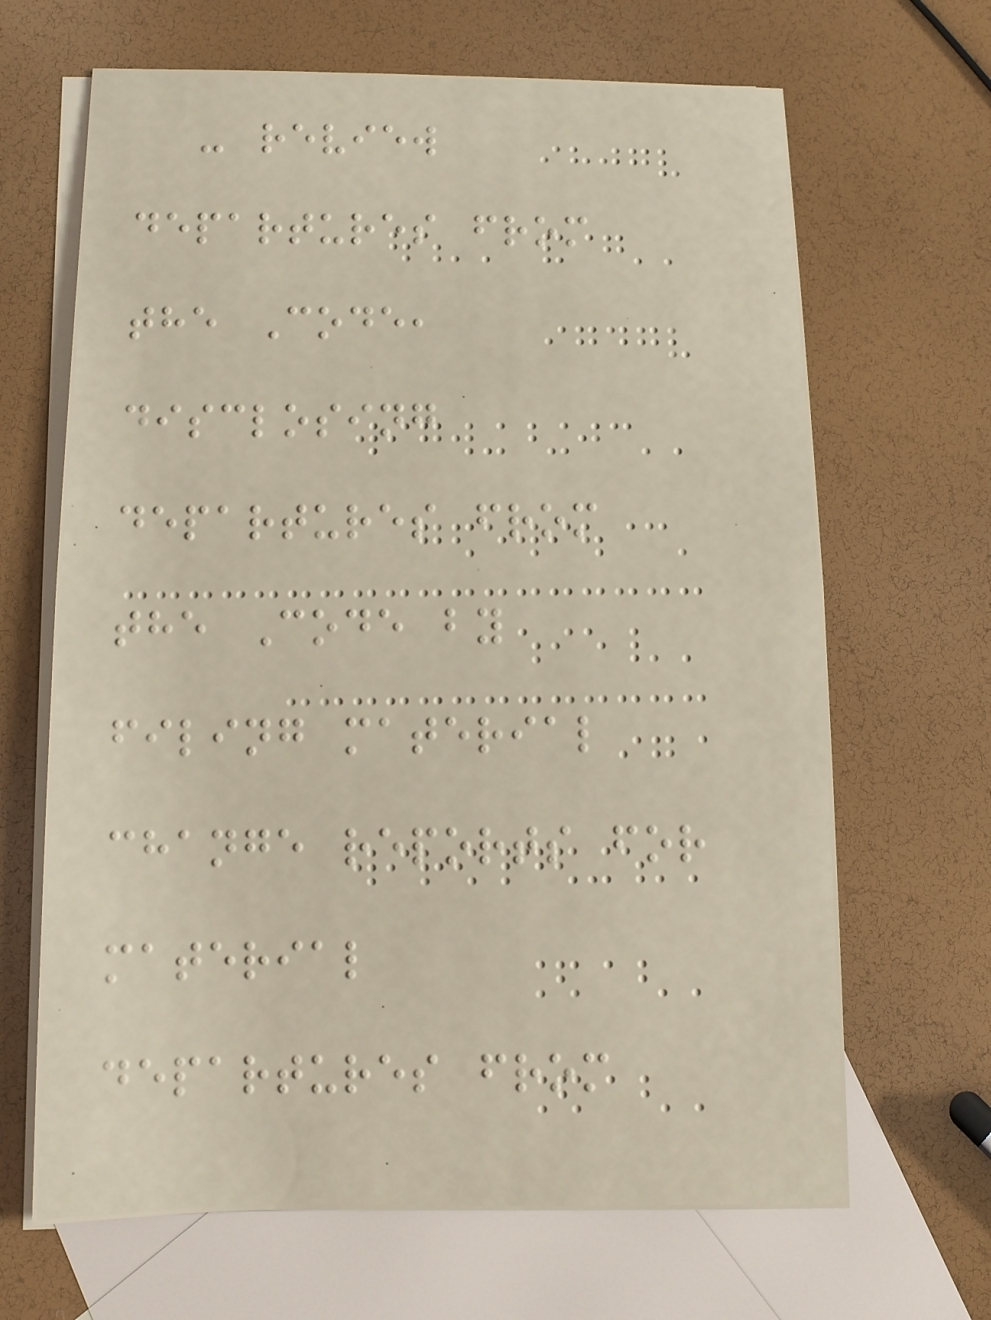- review
departures from
the Code,
disclosing
departures from
the Code by
filing material
change reports for
material
departures from
